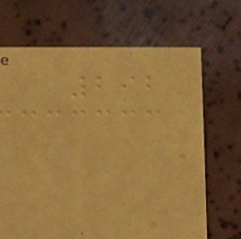292
